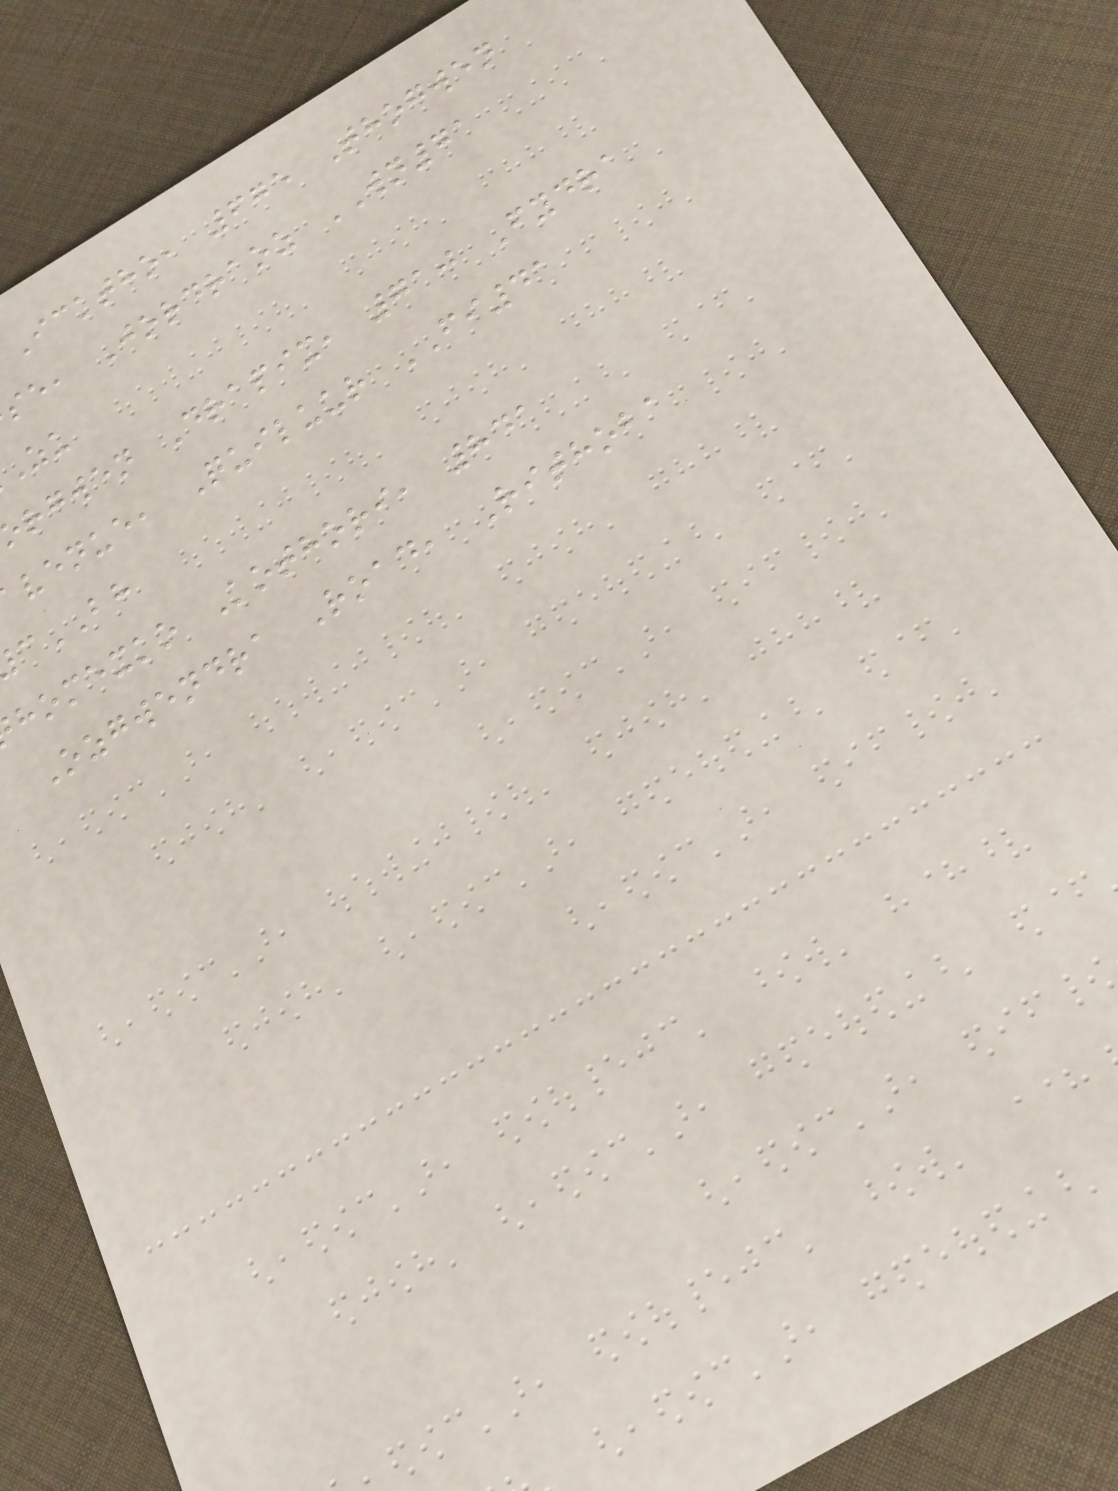Icktho, 675 Thogwen
se, Jordraoz WN71
rgwen Drapix, 710 Fydra
venue, Quiluur FI41
BH
homexko Kothori, 841
Ozgwendra Road, Rithoba
